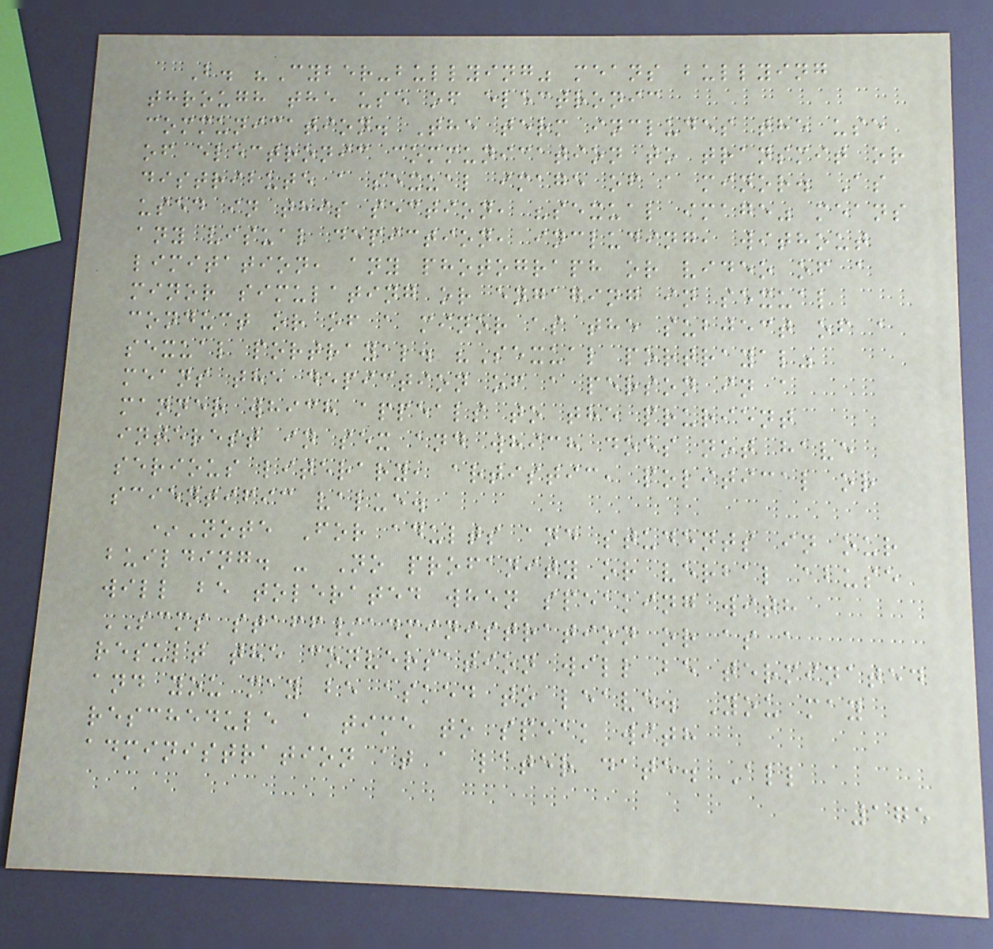B. "Cyber-bullying" means bullying
through the use of electronic
communication. The term includes the use
of electronic communication to transmit or
distribute a sexual image of a minor. As
used in this section, "sexual image" means
any visual depiction, including, without
limitation, any photograph or video of a
minor simulating or engaging in sexual
conduct or of a minor as the subject of a
sexual portrayal. "Sexual portrayal"
means the depiction of a person in a
manner which appeals to the prurient
interest in sex and which does not have
serious literary, artistic, political or
scientific value.
*Note For adults and students in our
building. - No profanity or verbal abuse
will be tolerated when speaking with
SCMS staff/administration or as a
result the conversation will be terminated
and you may be asked to leave. You may
reschedule a time to speak with
administration at a later date. All
175
